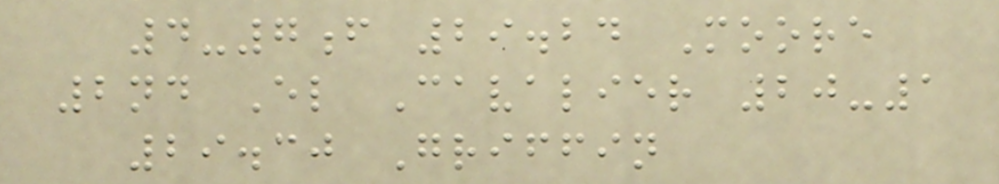4-7f 29.24 Moore
2nd El Cavalier 20-1
29.30 Griffin
